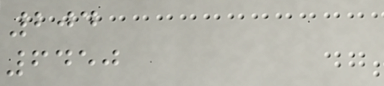204
6450
